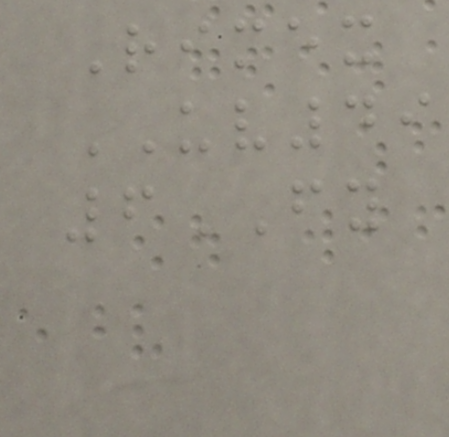Rimex
UV49
6FY
